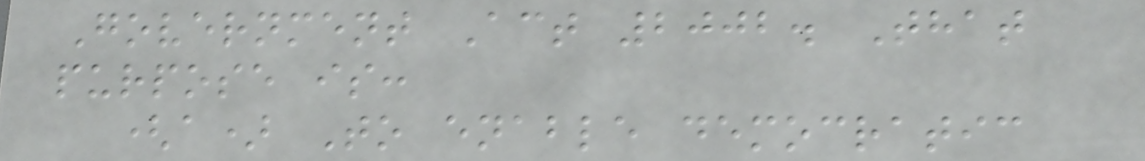Government Act 2002. That
purpose is:
(a) To enable democratic
